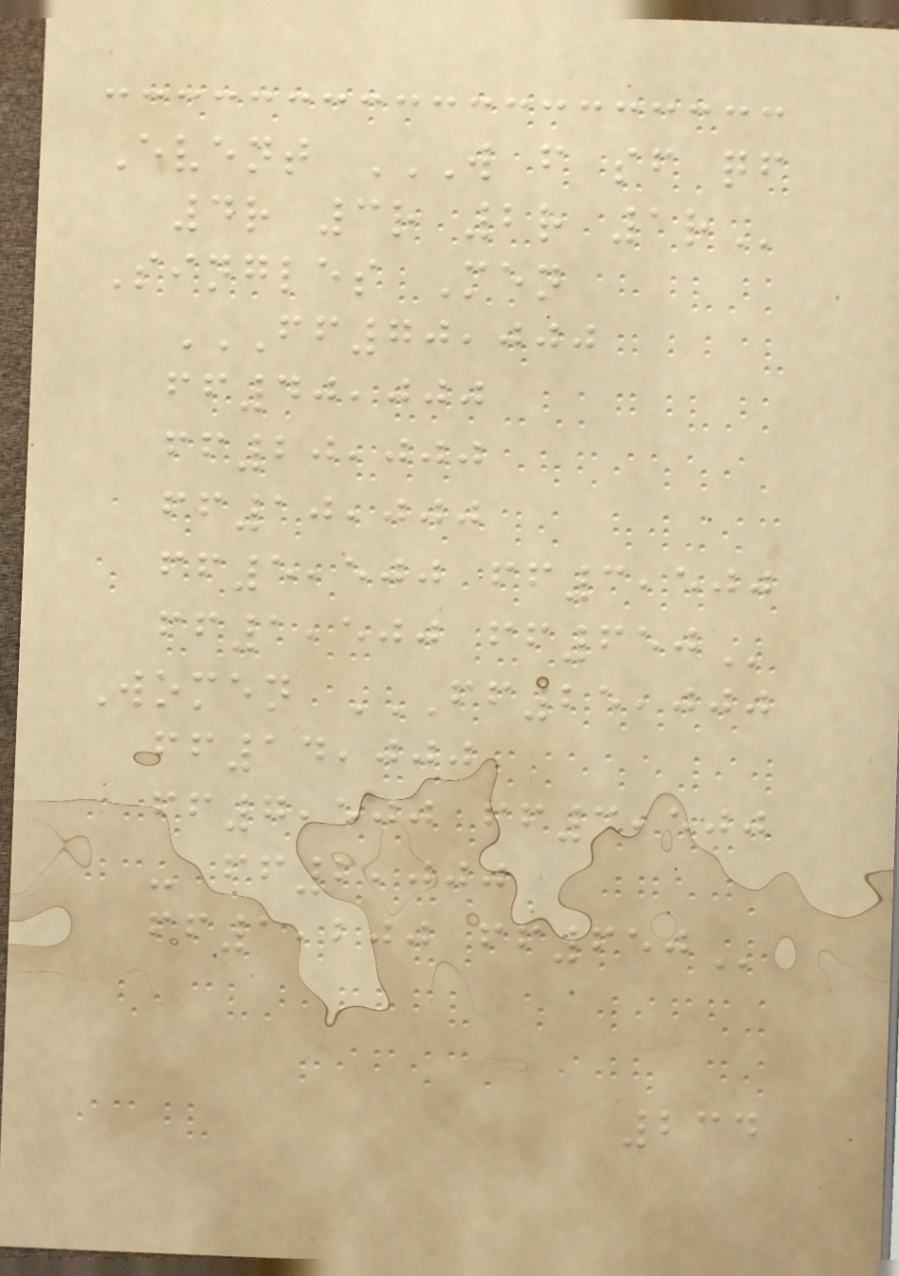Event W F SF QF
4R 3R 2R 1R
Singles Men
FF70,000
FF40,000
FF20,000
FF10,000
FF5,500 FF3,500
FF1,500 FF650
Women FF25,000
FF14,000
FF7,500 FF3,500
- FF2,000
FF1,200 FF650
234
